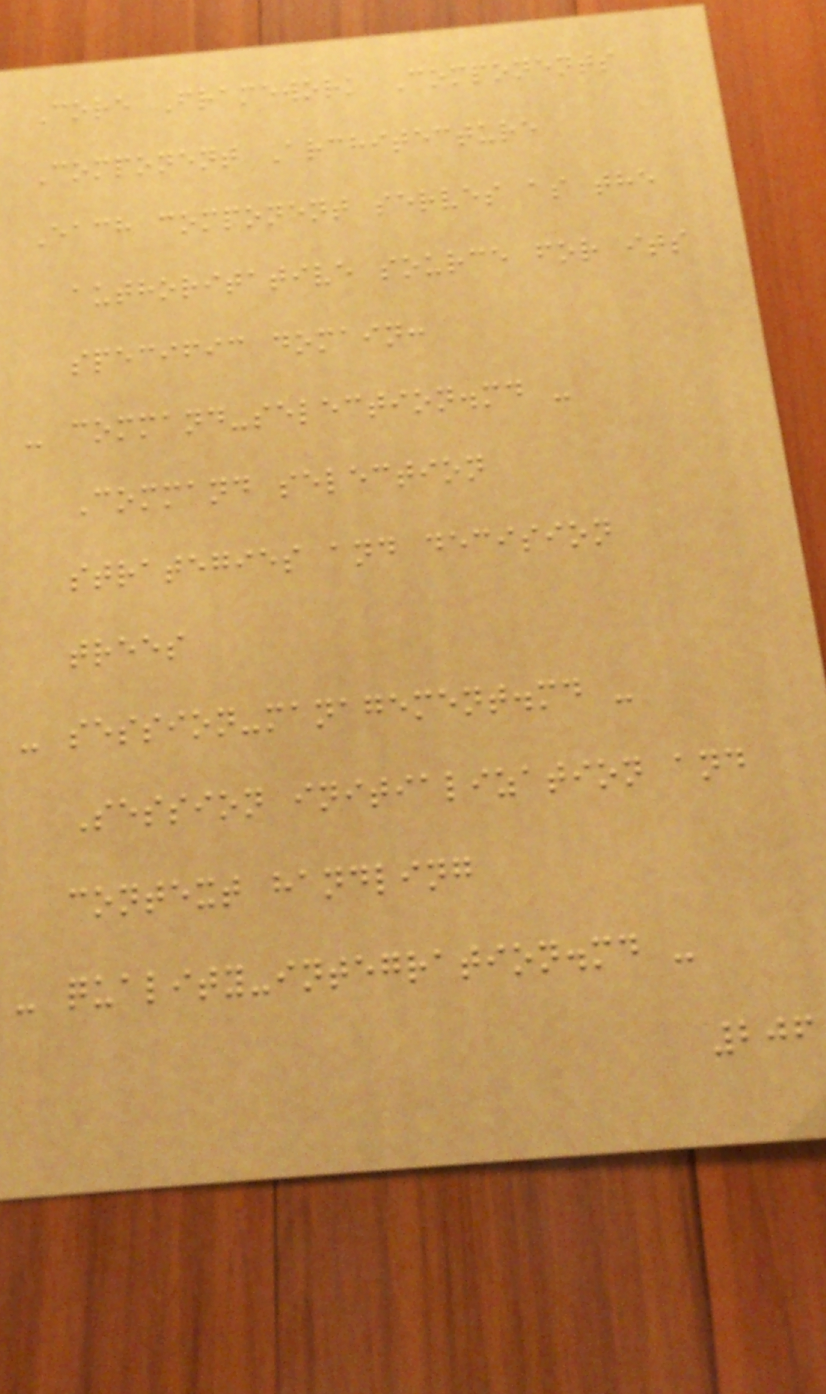Core Framework Components
Component Architecture
Each component serves as the
authoritative source for its
specific domain:
- command-selection.md -
Command selection
strategies and decision
trees
- session-management.md -
Session initialization and
context handling
- quality-integration.md -
206
